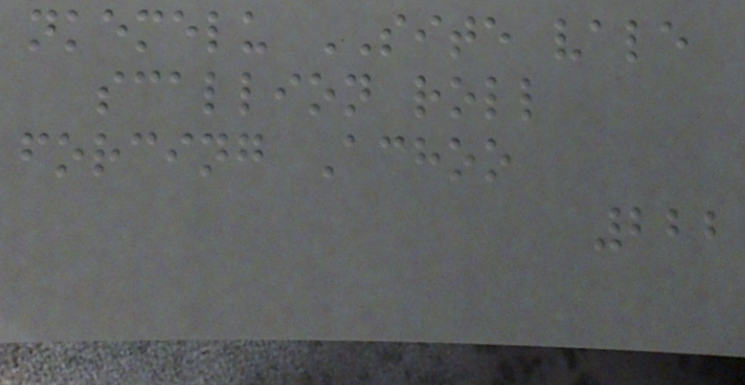nkemelu SITE vale
scallion roll
forcing Achoo
222
